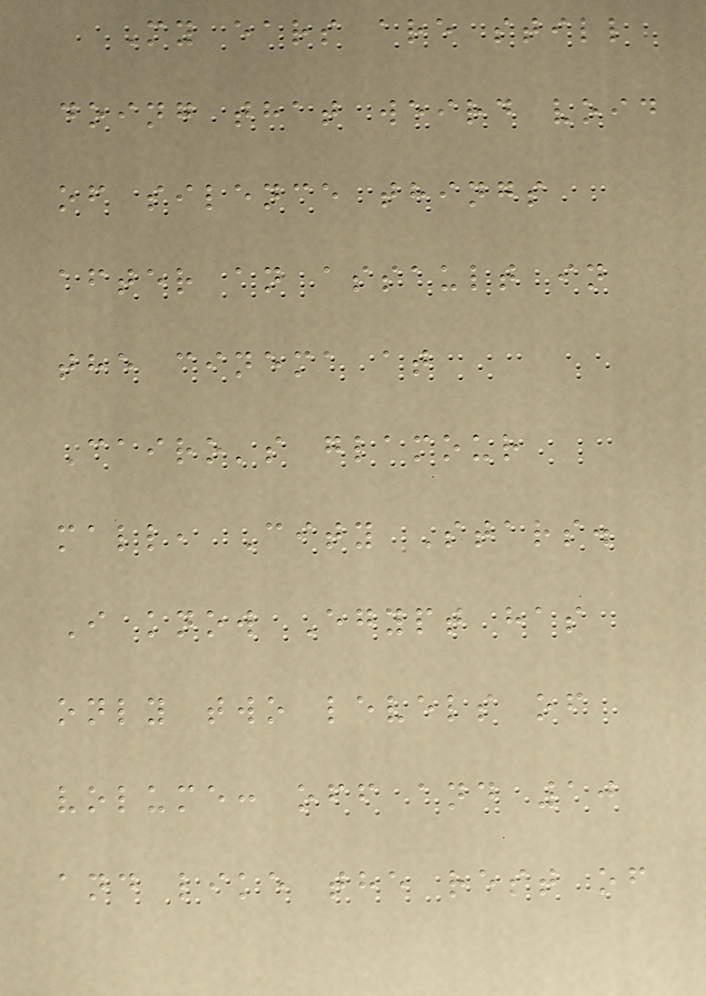My ears are still
doing that weird void
of silence things
after an assault in
the cinema at
Cairo's glamour
mall, City Stars.
I know Egypt has
only two levels of
volume: off and 10
and like the rest of
